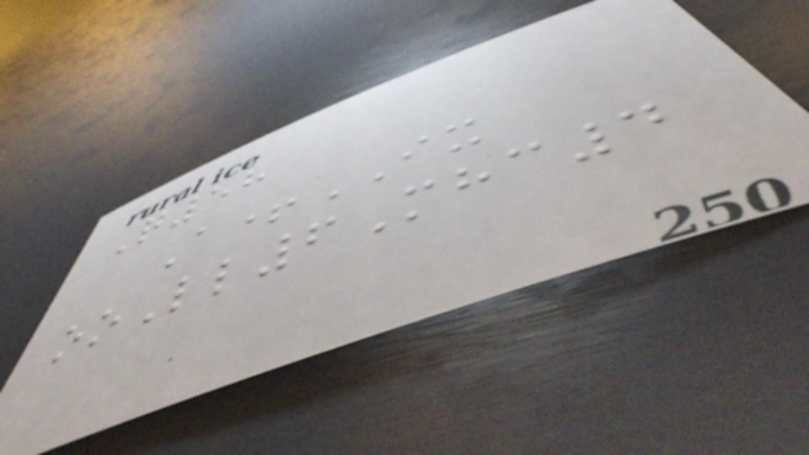Q58
A+IX
ooLl6Mhc4
